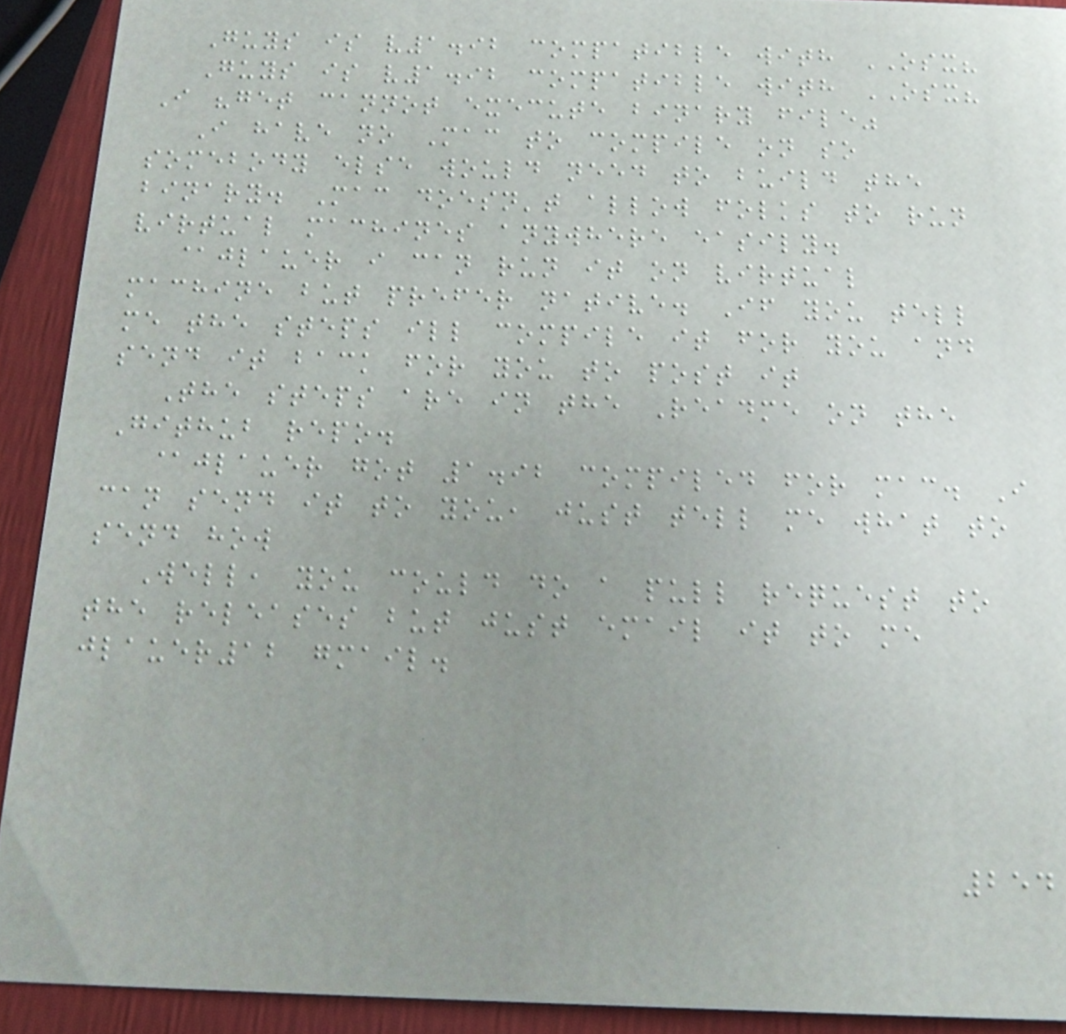Guys is v1.92 compatible with OSX?
Guys is v1.92 compatible with OSX?
I "get cannot execute binary file"
I have no Mac to compile on so
somebody else would need to build the
binary. Mac doesn't allow folks to run
virtual machines anywhere easily.
@jlauer i can run it on virtual
machine but prefer native. If you tell
me the steps ill compile it for you and
send it back for you to post it
The steps are in the Readme on the
Github repo.
@jlauer got 1.92 compiled for mac. I
can send it to you, just tell me what to
send how
Well, you could do a pull request to
the releases but just email it to me
jlauer12 gmail.
254
